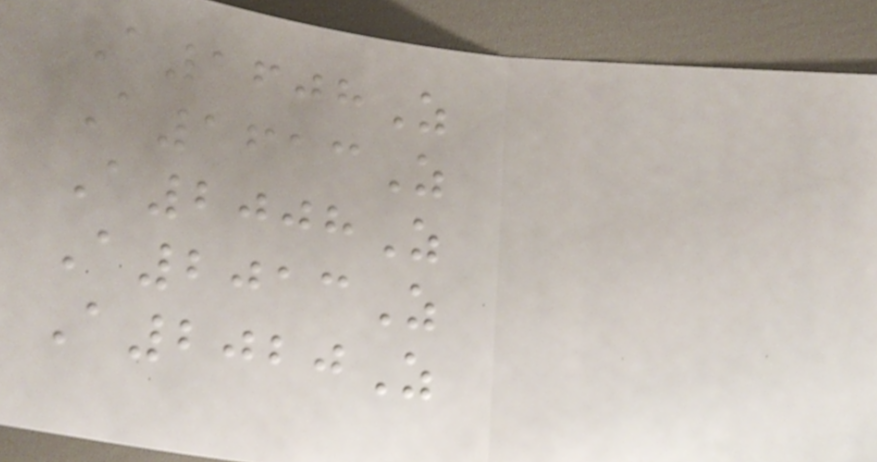A1608Z
A1613Z
A2008Z
A2013Z
A2020Z
